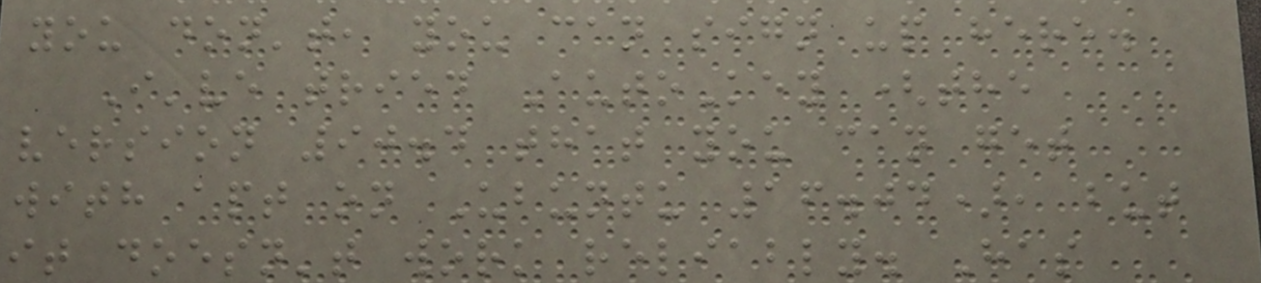you don't, you can sign up here.
I've tried AutoKey (the
version 90.4 that you can get
with apt on Ubuntu 16.04), but
it doesn't work reliably. Has
